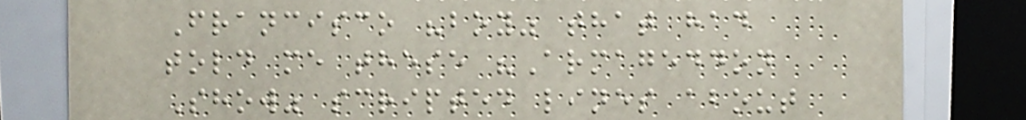Francisco "boy" that had
told me these "Armageddon
Show" scripted lines about
